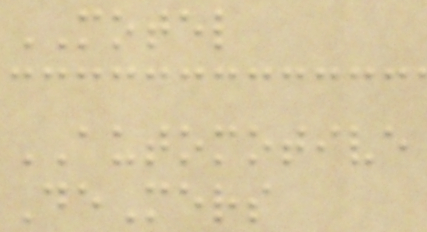MOTEL
AUTOMOTIVE
DeMers
